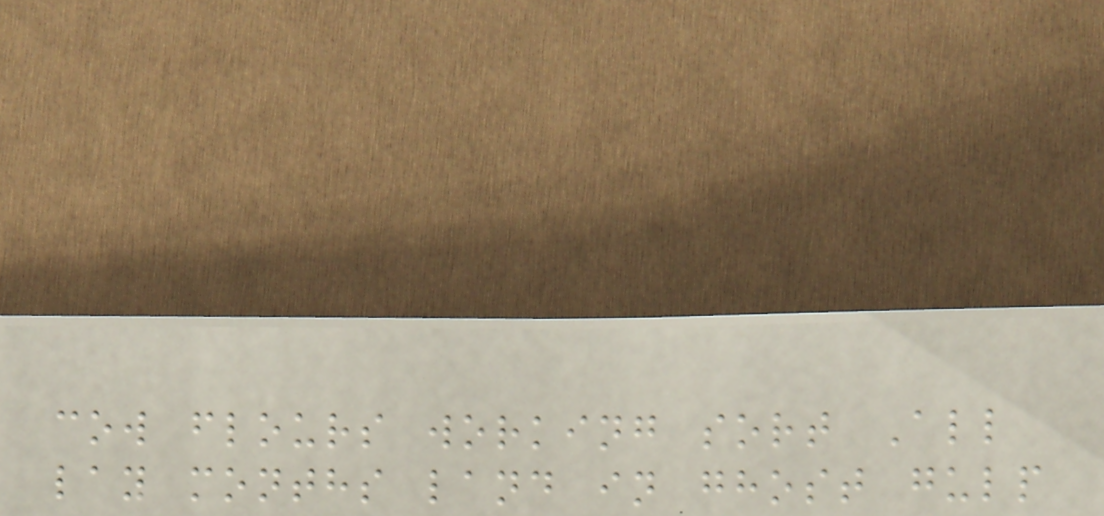cow flours working sort All
lay months land in ghost gulp
